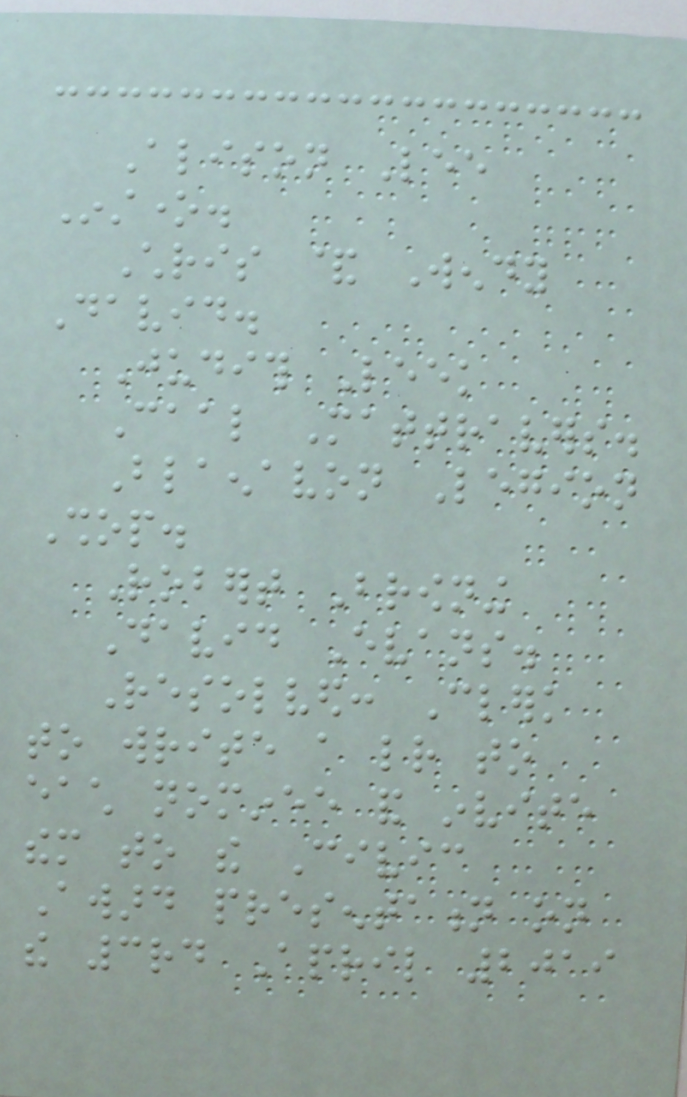Alison Lee
Instone.
Chris & Wendy
David.
Judith Leek
Caal Mattravers.
Blaenavon Legion
Shop.
Robert Browning
David Evans.
Resolved: Clerk
to write a letter to
each nominee and invite
them to the Civic
Award presentation on
the 3rd April 2019
